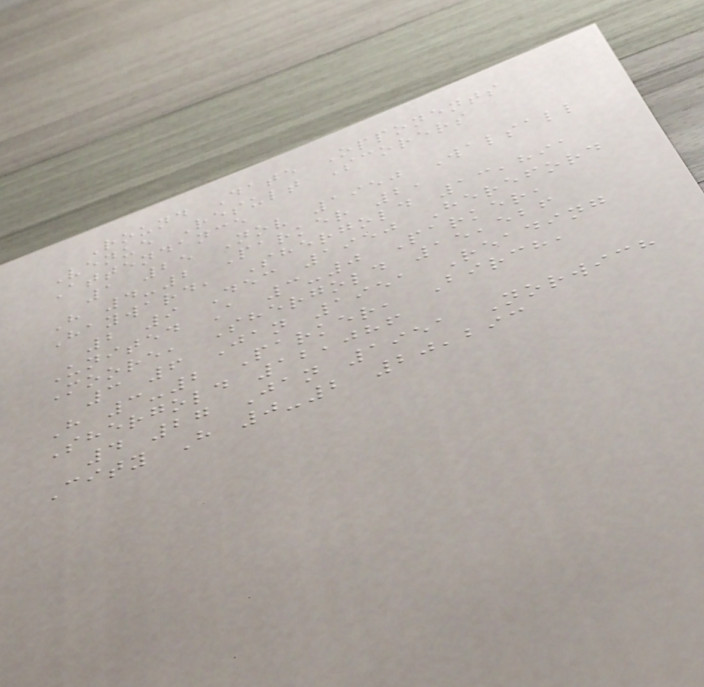Round Date Opponents
Venue Result Scorers
Attendance
1 25 Nov 1950 Walsall
H 4-2 Parker 2,
Hayward, Shergold 13,891
2 9 Dec 1950 Hereford
United A 3-0 Parker,
Moore, Shergold 15,526
3 6 Jan 1951 Reading
H 3-2 Parker, Birch,
Shergold 12,086
4 27 Jan 1951 Norwich
City H 0-2 20,293
